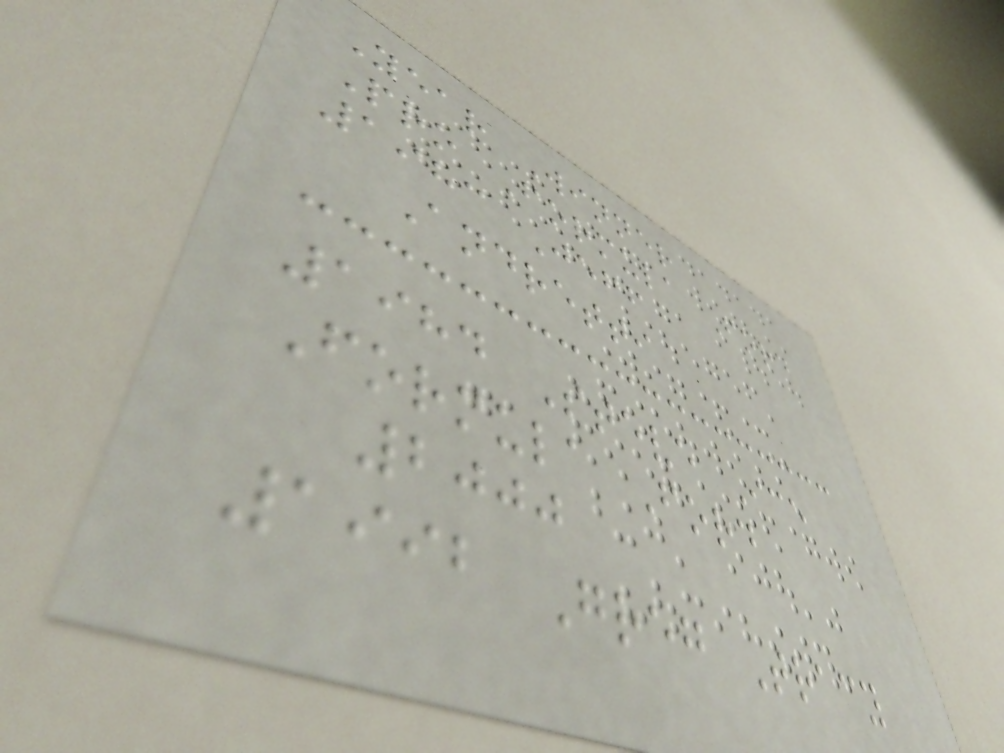Year Winner
Pro Formula Ford
1983 Jeff
Andretti
1984 Steve Ice
Formula Ford
2000
1992 Greg Tracy
